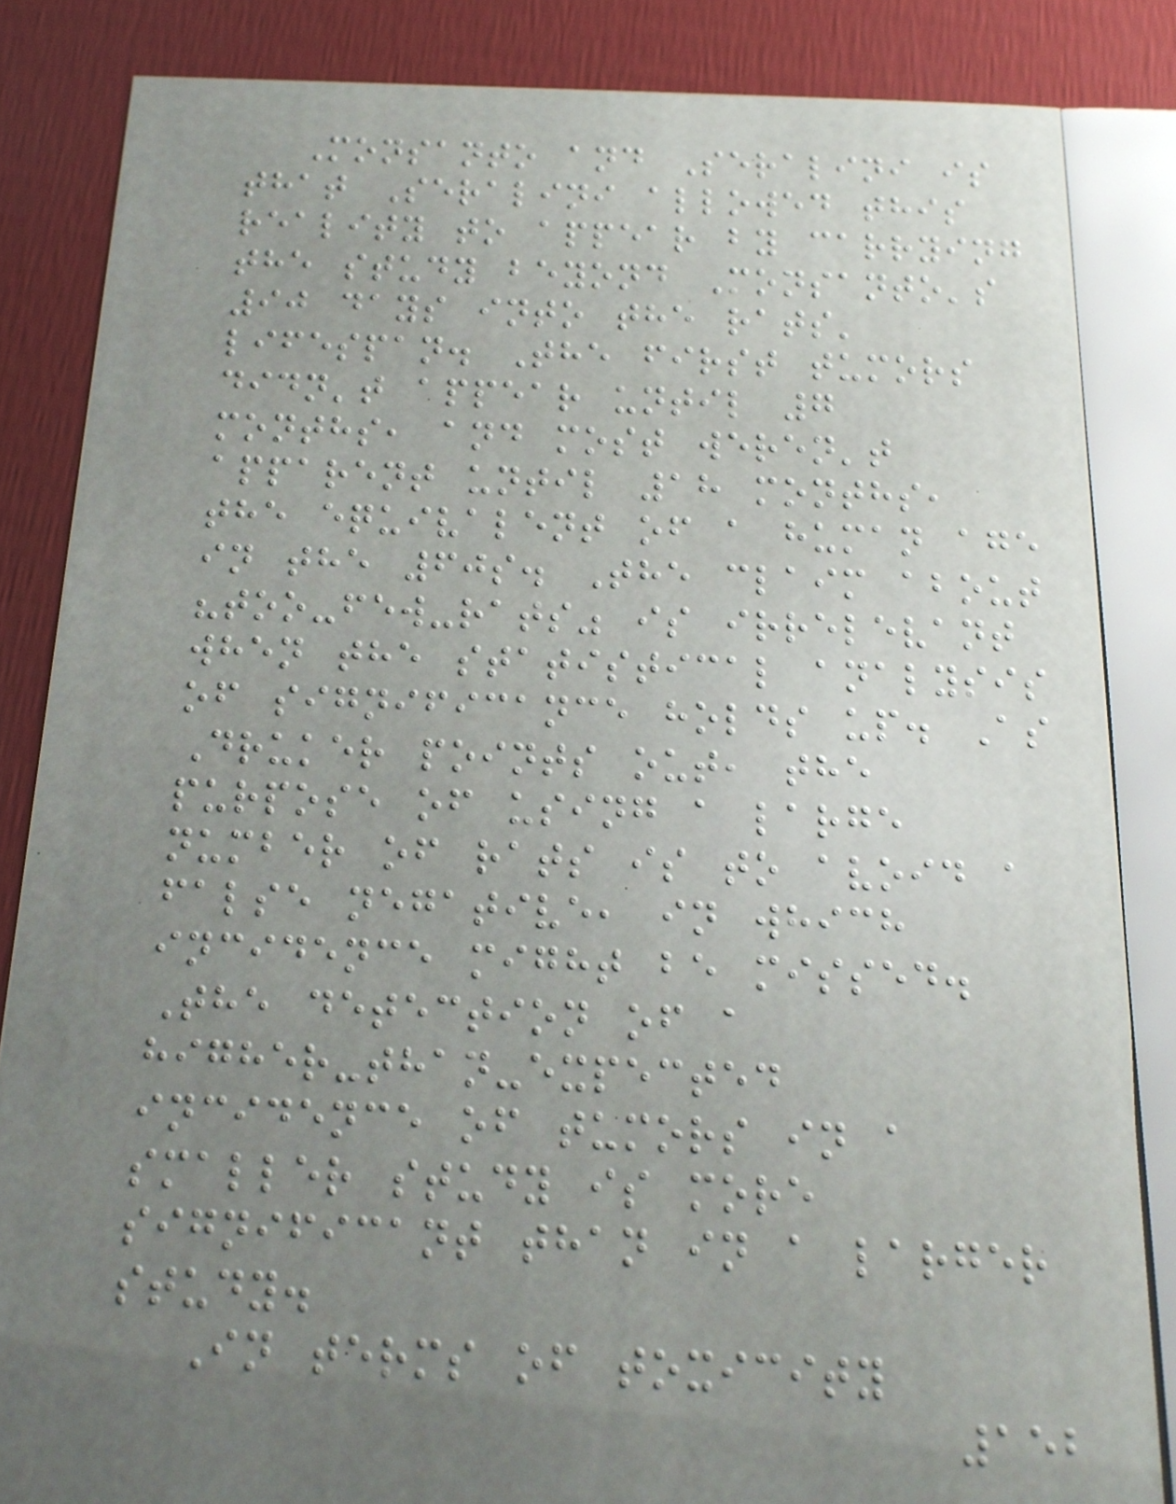Monsanto and Seralini is
that Seralini allowed this
reality to appear by carrying
the study beyond Monsanto's
90 days into the rats'
lifespan. The first tumors
didn't appear until 7
months, and most weren't
apparent until 18 months,
the equivalent of a human age
in the 60s. The claim about
"too-few-rats" is irrelevant
when the statistical analysis
of significance holds up. As
Druker points out, the
purpose of using a large
number of rats is to avoid a
false negative, in which
incidence might be missed.
The detection of a
higher-than-expected
incidence of tumors in a
smaller study is more
significant than in a larger
study.
In terms of toxicity
152
